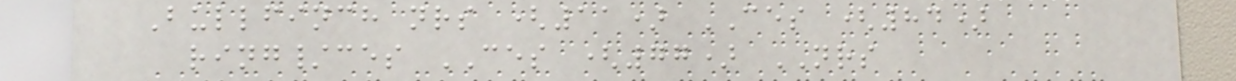Bullfinch nrs (11) CES (84)
ring/ces CES (77) NRS
